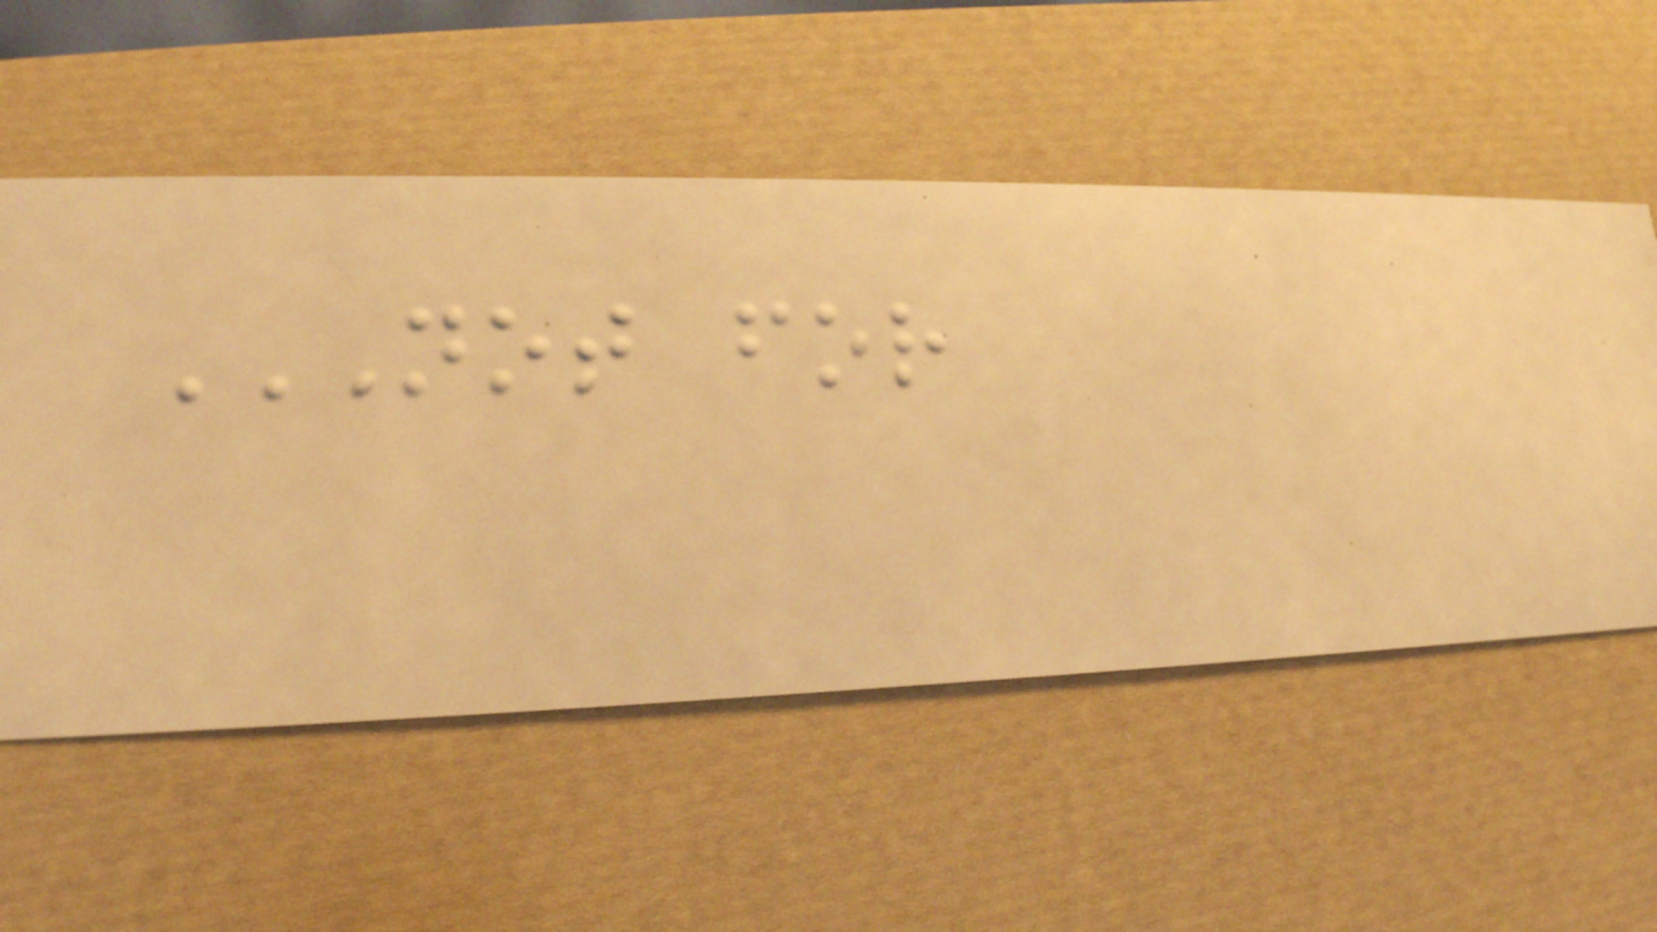NOT FOR
